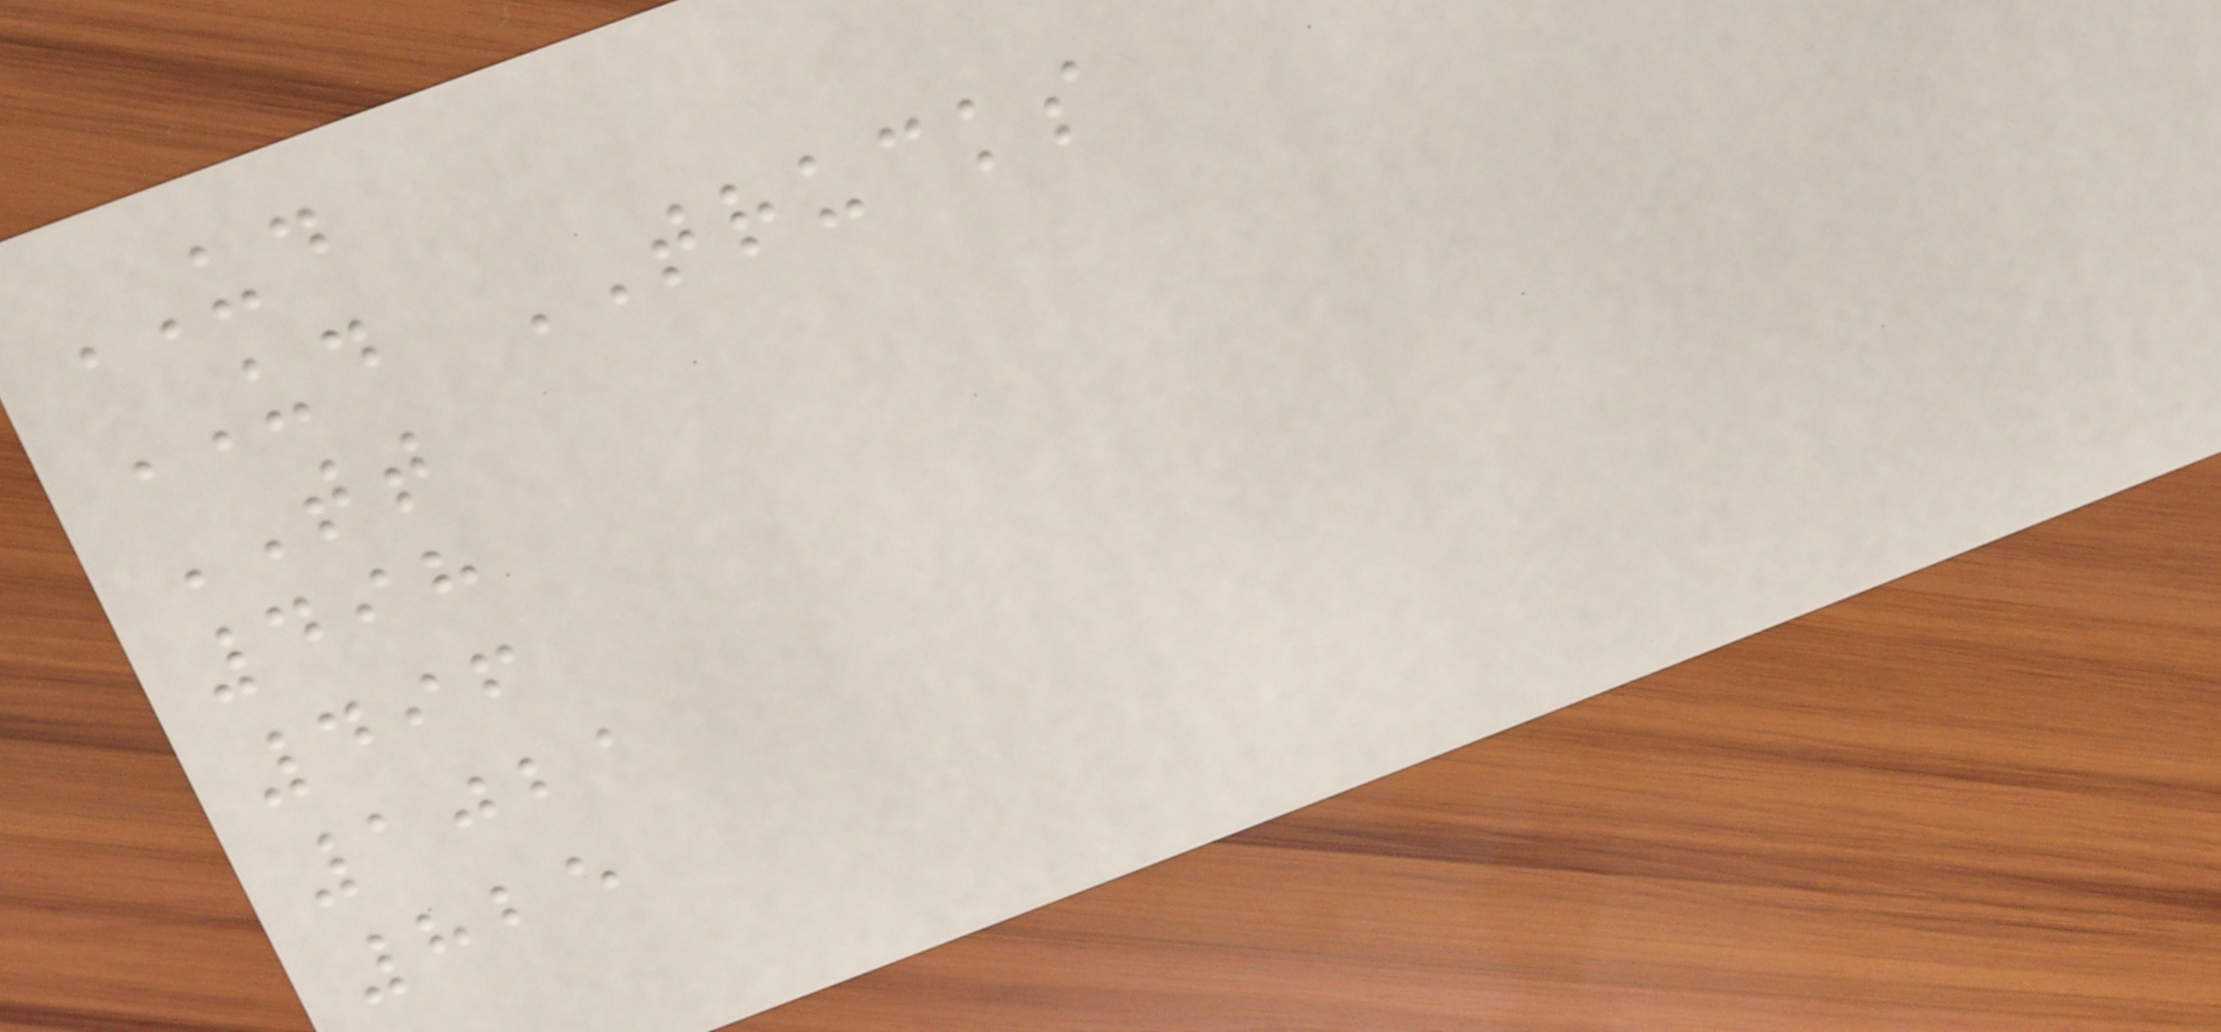UD
UD TRUCKS
TT
498
496
1021
825
